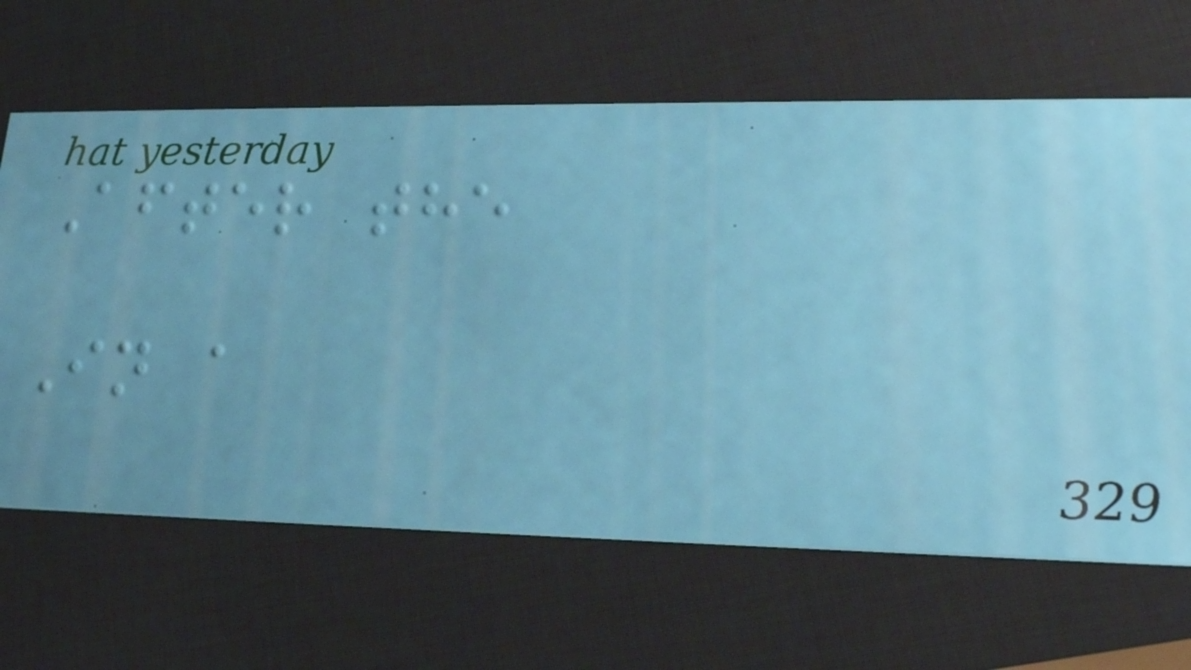After the
In a
